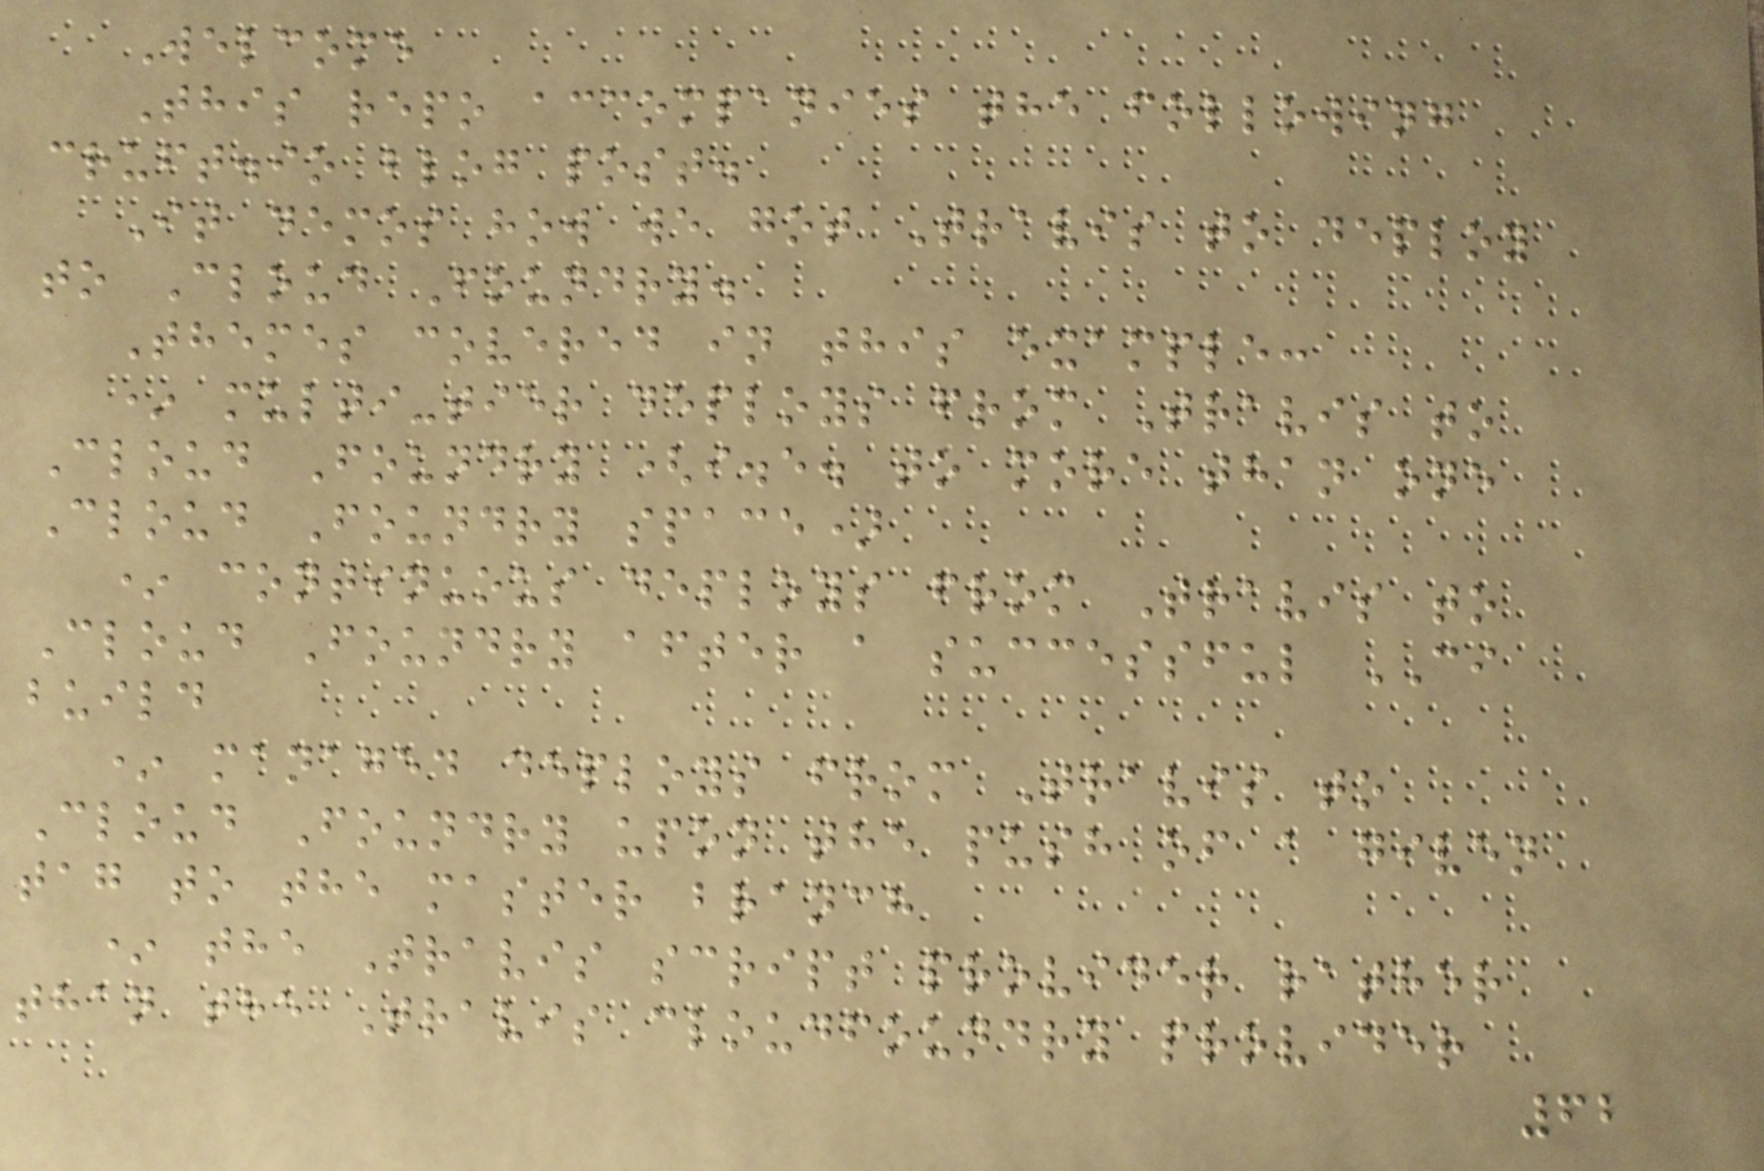Welcome
This repo accompanies the following
cruft.io blog post.
It demos how we got Travis to deploy
to Cloud Foundry.
Themes covered in this example:
* multi-tier deploys from Travis to
Cloud Foundry (i.e. to more than one
Cloud Foundry space)
* continuous deploys from Travis to
Cloud Foundry after a successful CI
build
* managed deploys from Travis to
Cloud Foundry upon the push of a given
tag to the master branch
* the Travis script provider rather
than the Travis cloudfoundry provider
62
